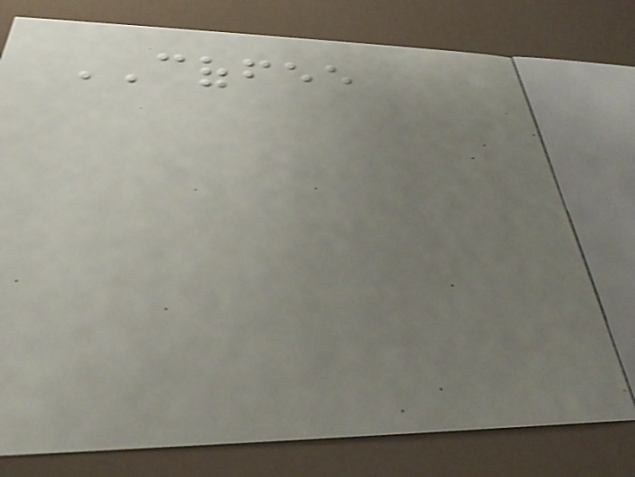COFFEE
